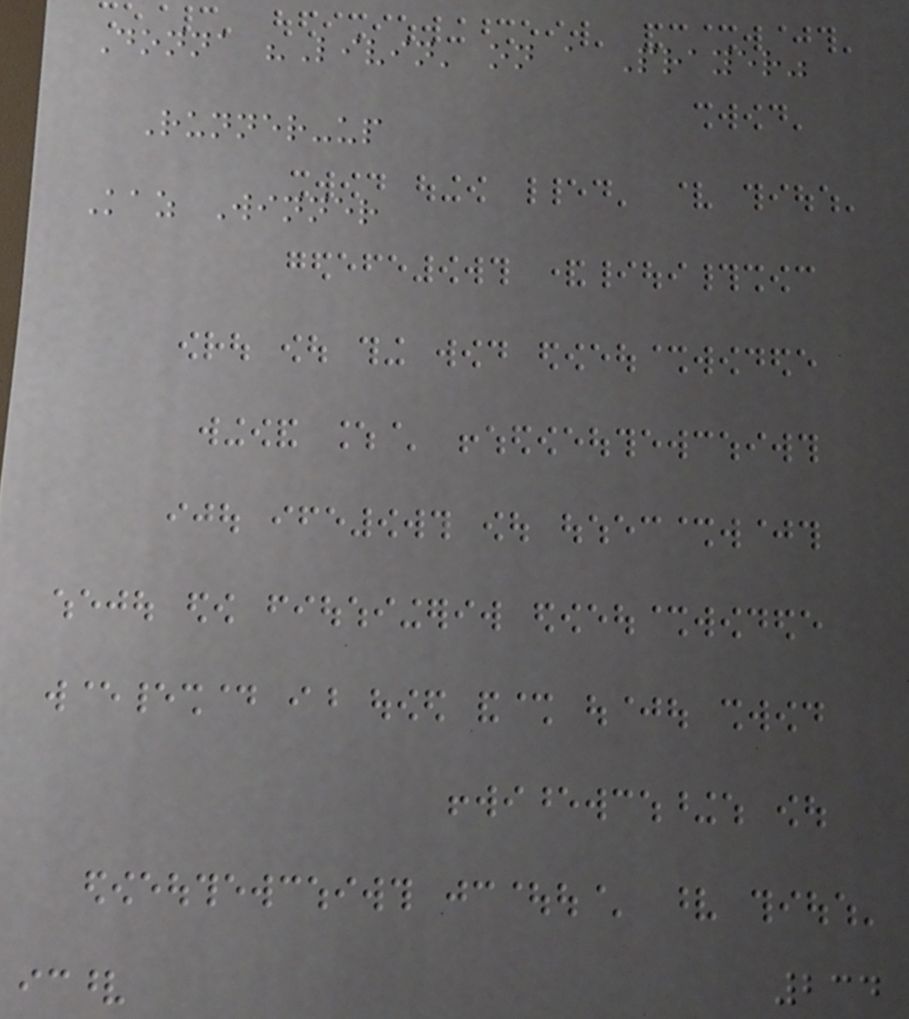Donna "Livin' on a Prayer"
Runner-up
Kaz Winner
234
